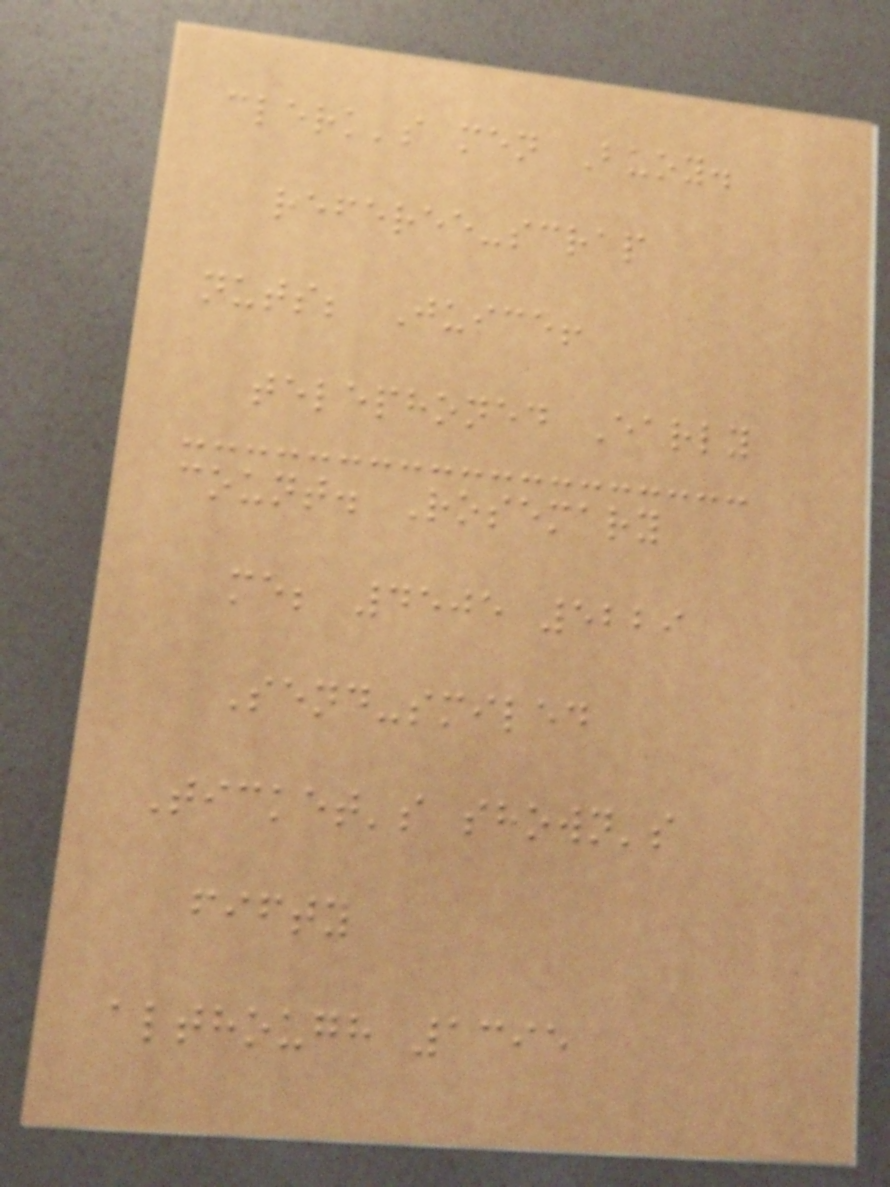clerk's men Buoy.
referee-scrap
nuts; Juice!
telephoned Early
count. Rosemary
me; 4505 5229
Send-smiled
Ticket's shown's
fifty
although 1395
